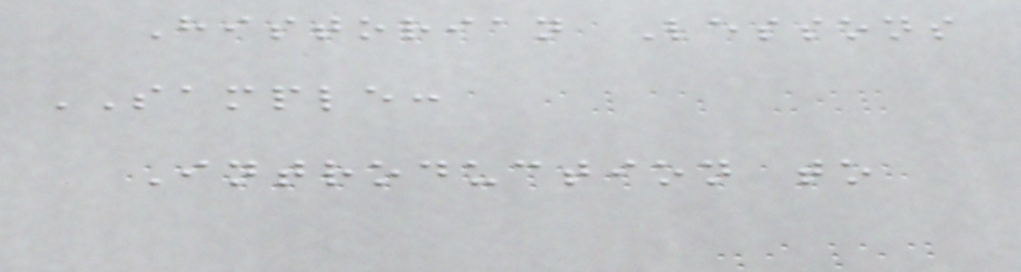Historian Lessons
SAMPLE:
Introduction to
